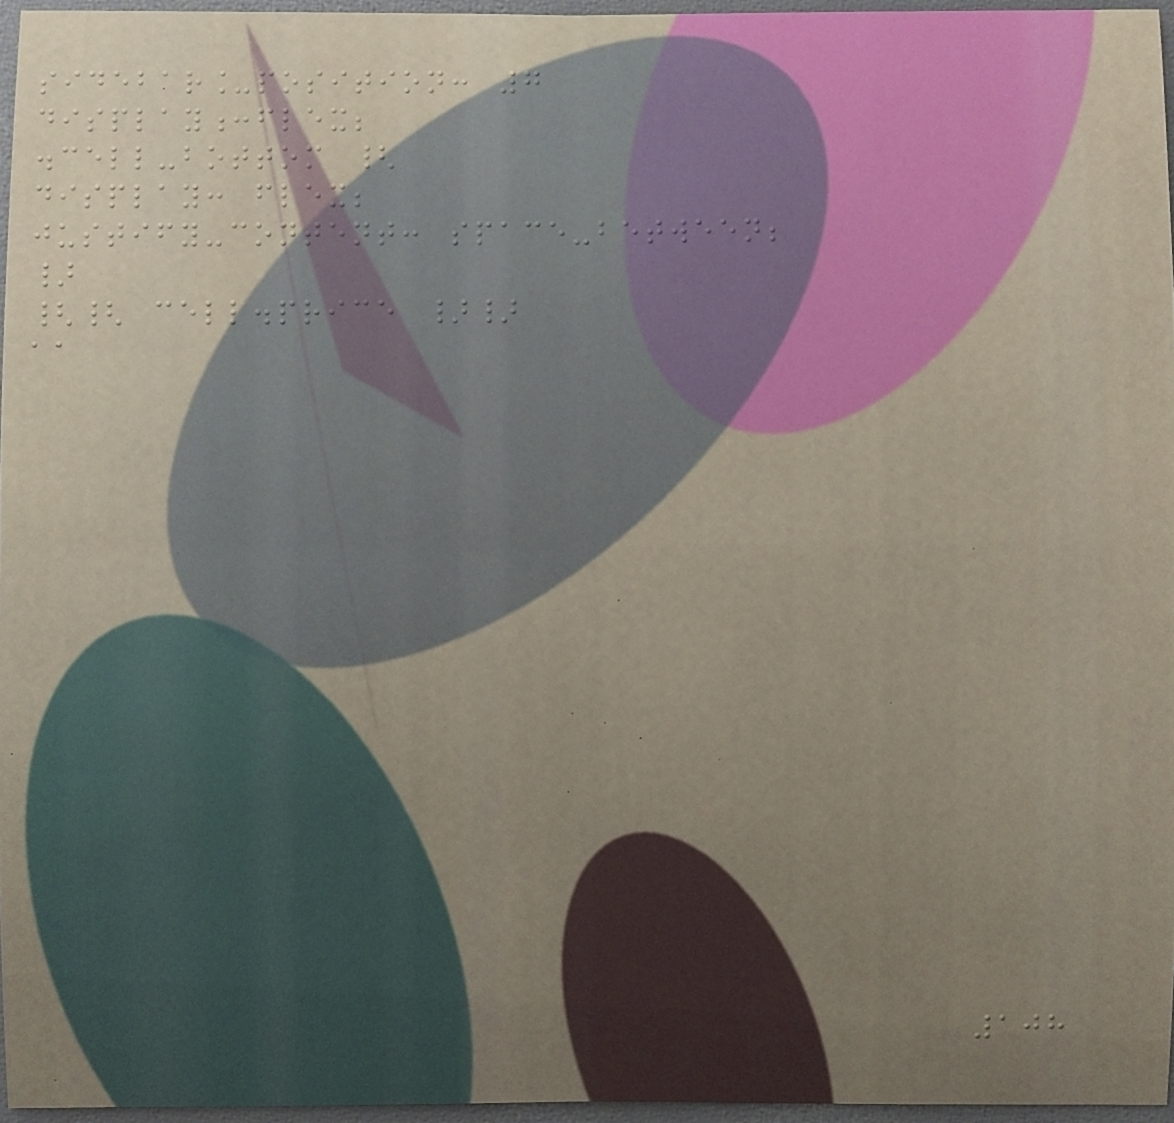sidebar_position: 7
display:flex;
.cell-bottom {
display: flex;
justify-content: space-between;
}
{{ cell.price }}
aa
108
